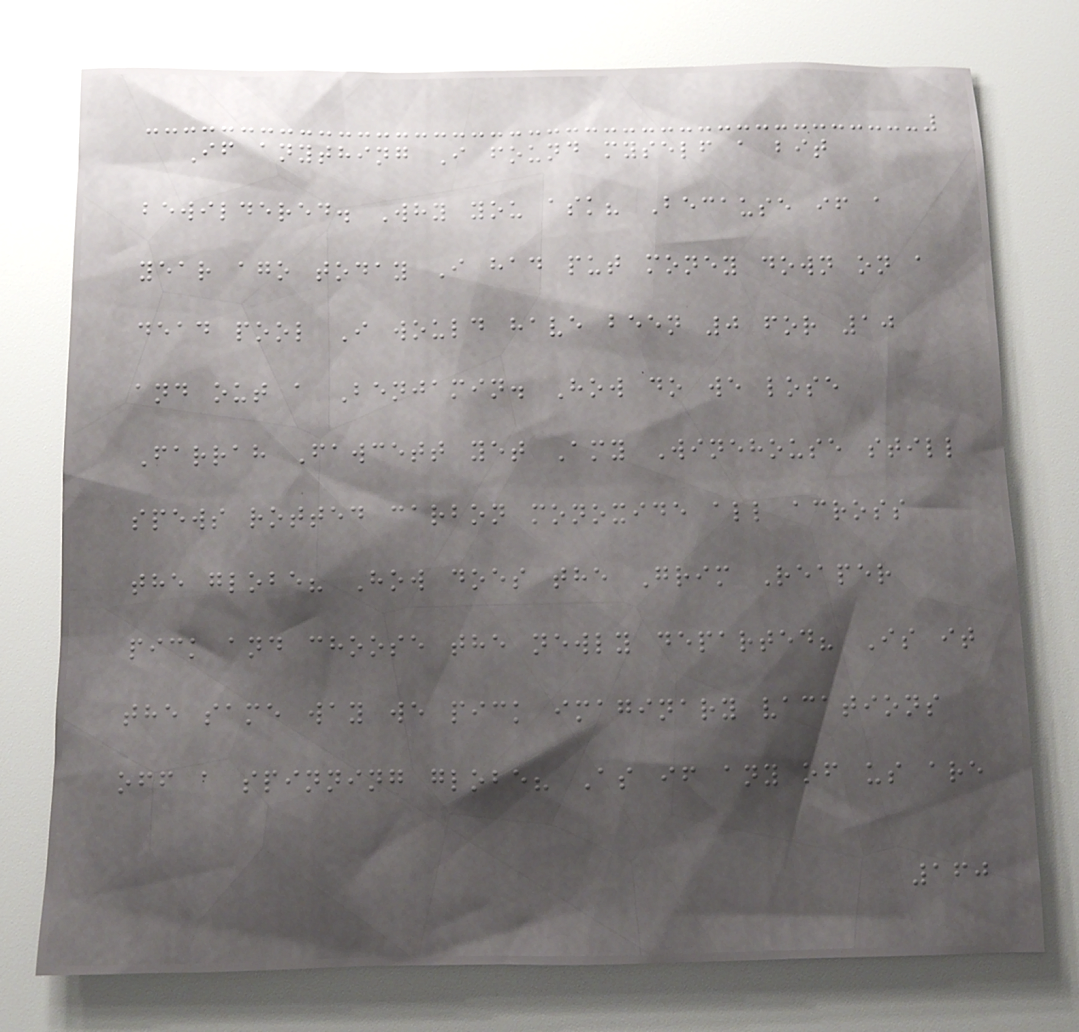If anything I found myself a bit
bewildered. Why you ask? Because if a
year ago today I had put money down on a
dead pool I would have been 0 for 10
and out a Benjamin. How do we lose
Farrah Fawcett yet Amy Winehouse still
spews rotted carbon monoxide all across
the globe? How does the Grim Reaper
pick and choose the newly departed? Is it
the same way we pick imaginary vacations
off a spinning globe? As if any of us are
160
